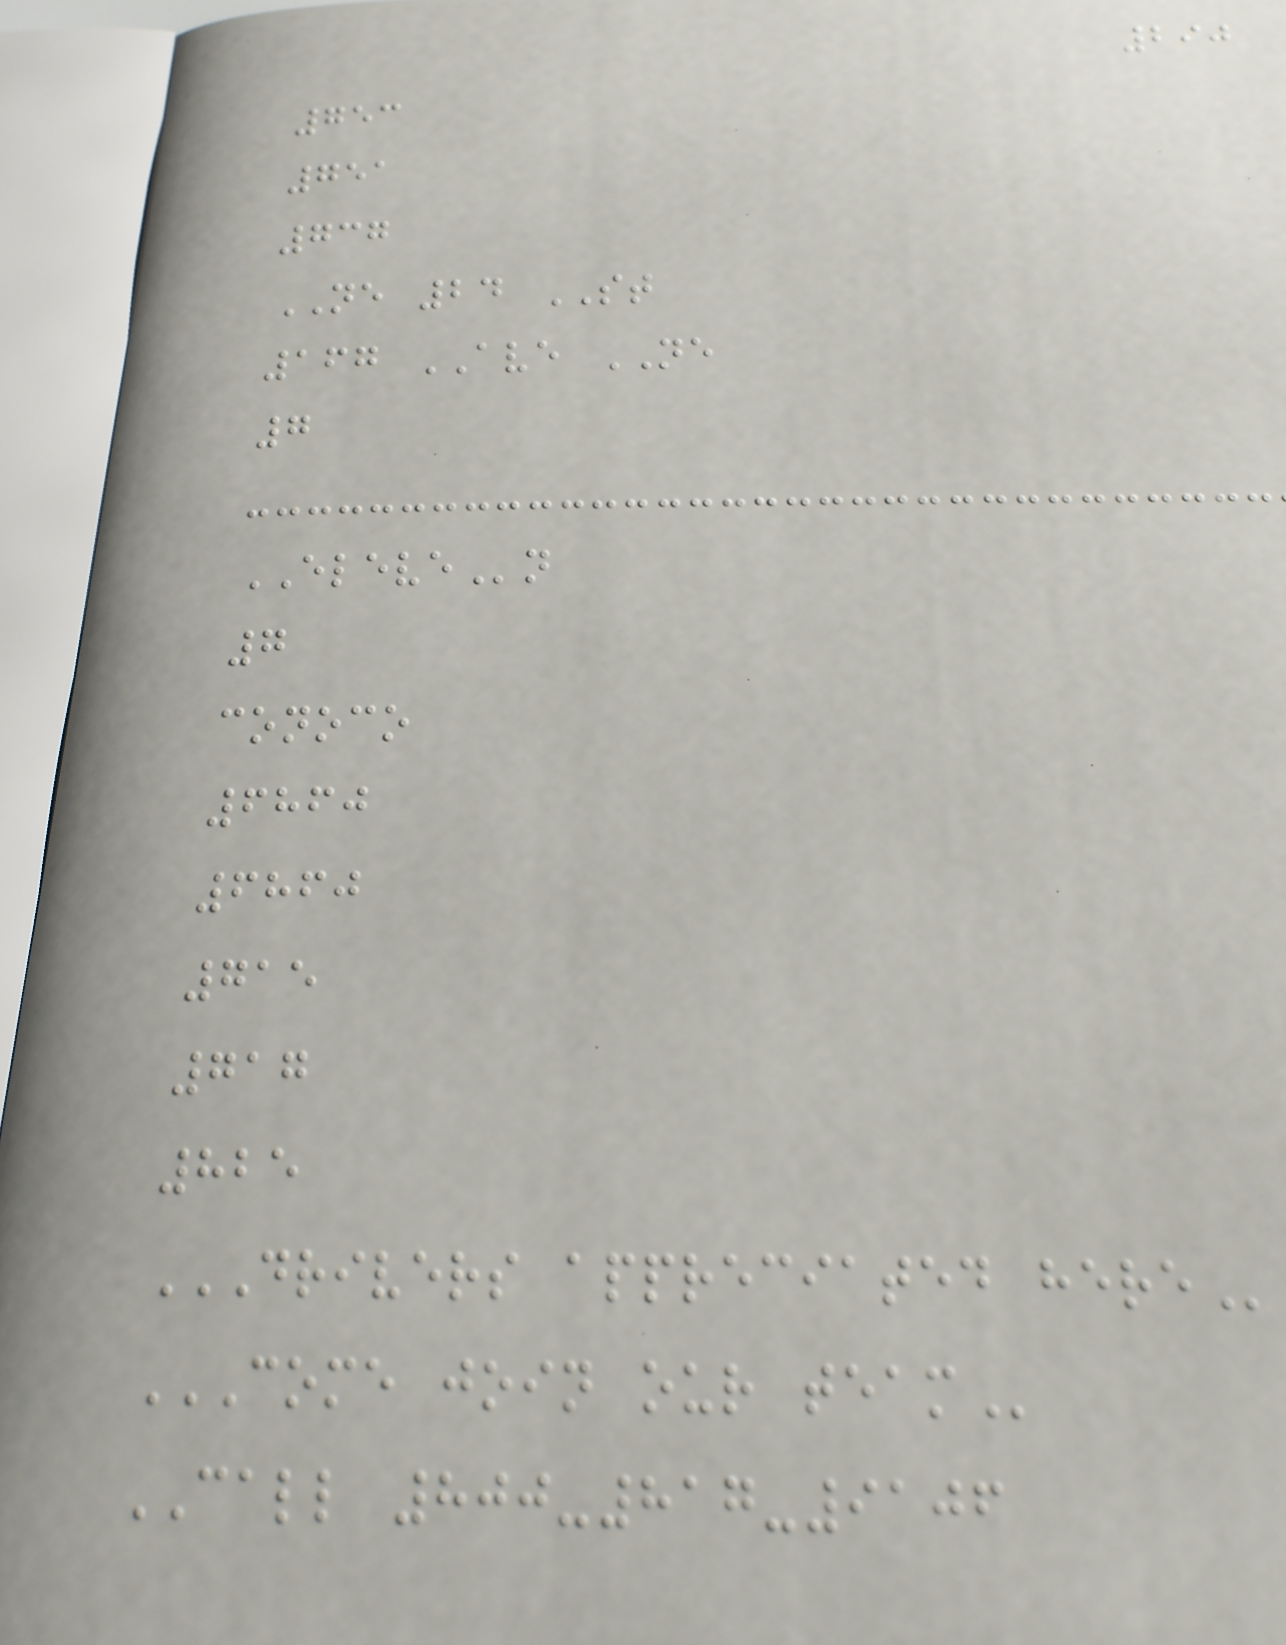290
753
751
737
NE 24 ST
167 AVE NE
7
ELEVEn
7
conoco
6860
6860
715
717
825
DRIVERS APPRECIATED HERE
COME JOIN OUR TEAM
CALL 800-817-9106
